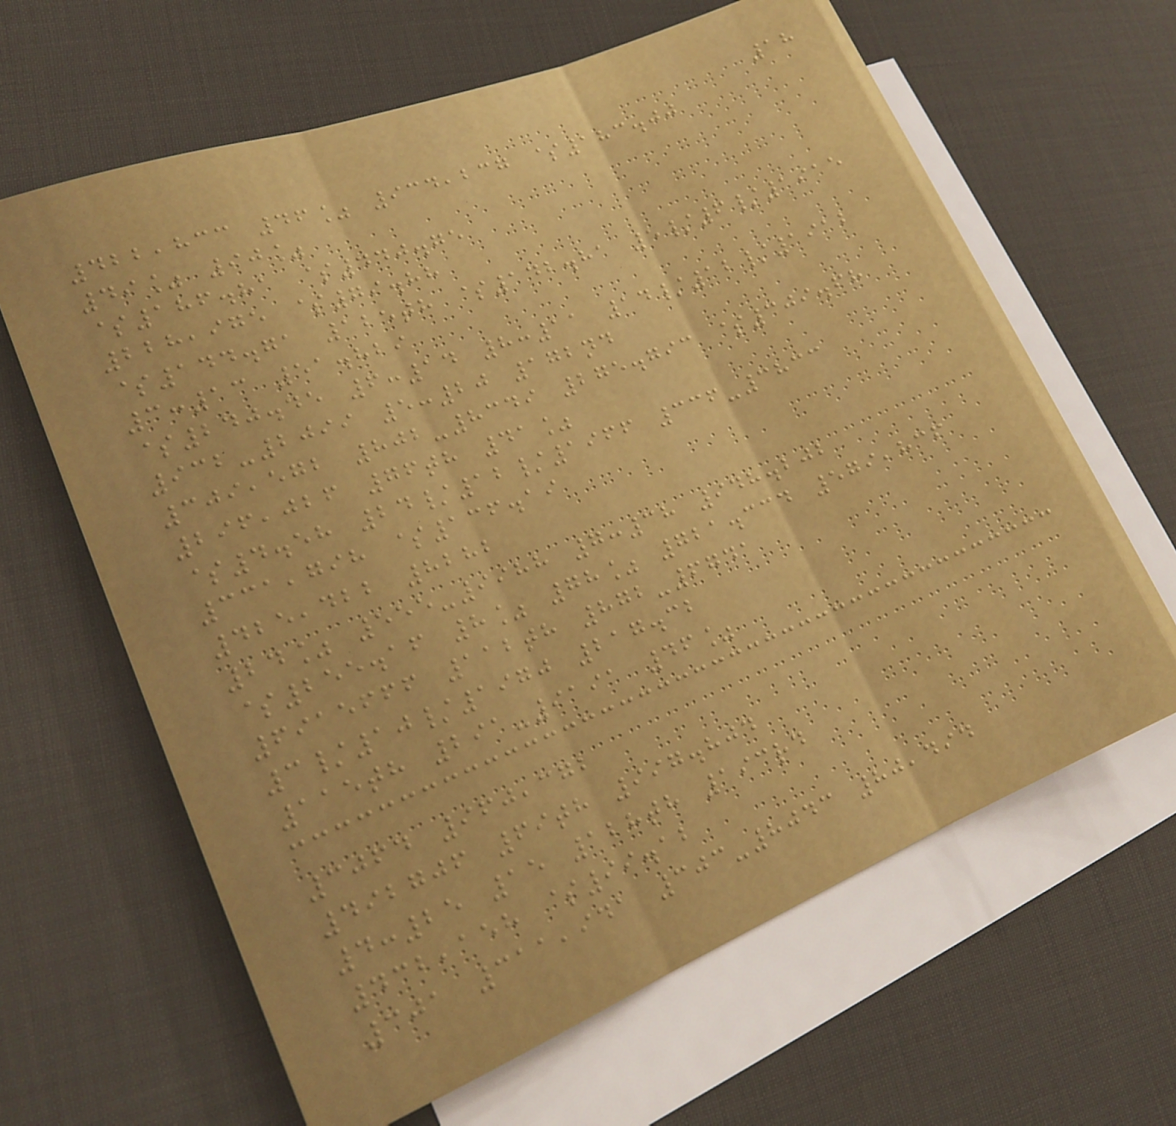18
422,833 46% 934,237 $183.00
49% 90%
$186.81 $440.75
228,975 $79.88
$144.71 125th $142.81 5/6/1915
3:13 51.829
$240.45 6:14 8:11 14/12/1912
932-2099 5:20 172nd
309,572 802-8349 275.793 $309.68
296,026 76th 41%
$4.58 24/12/1966 336-3833
331,798 $136.19
425,422 8282
24% 555-9988 7:38 948.202
$255.16 8% 78% 721.334 579,836
6915666 112th 872-6741
3/10/1970 217.32
115th 291-9191 46%
3064 960,372
492706 69th 997.804
4:25 15 128th 193rd
432,158 $99.12
301 311,941 303-8043 80,494
